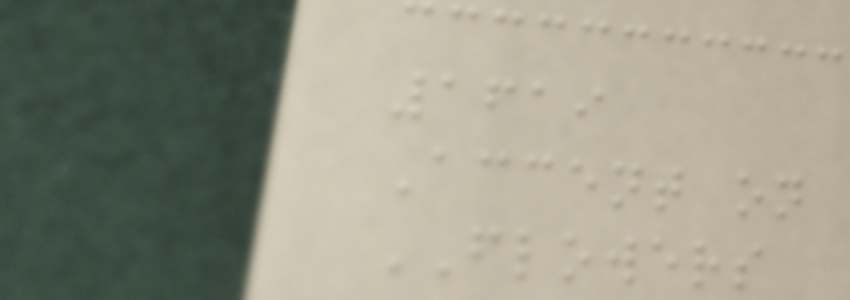1619
Accent on
FLOWERS
